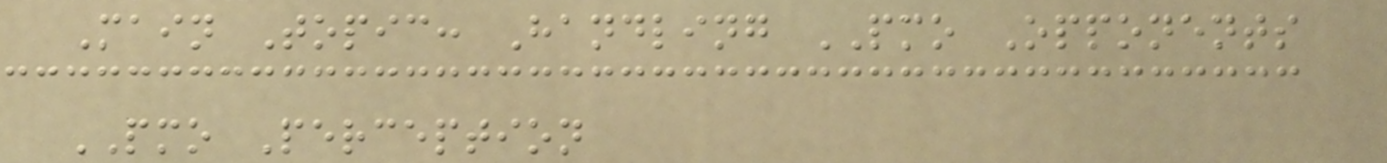Main Topic: Handling PMO Opponents
PMO Perception
